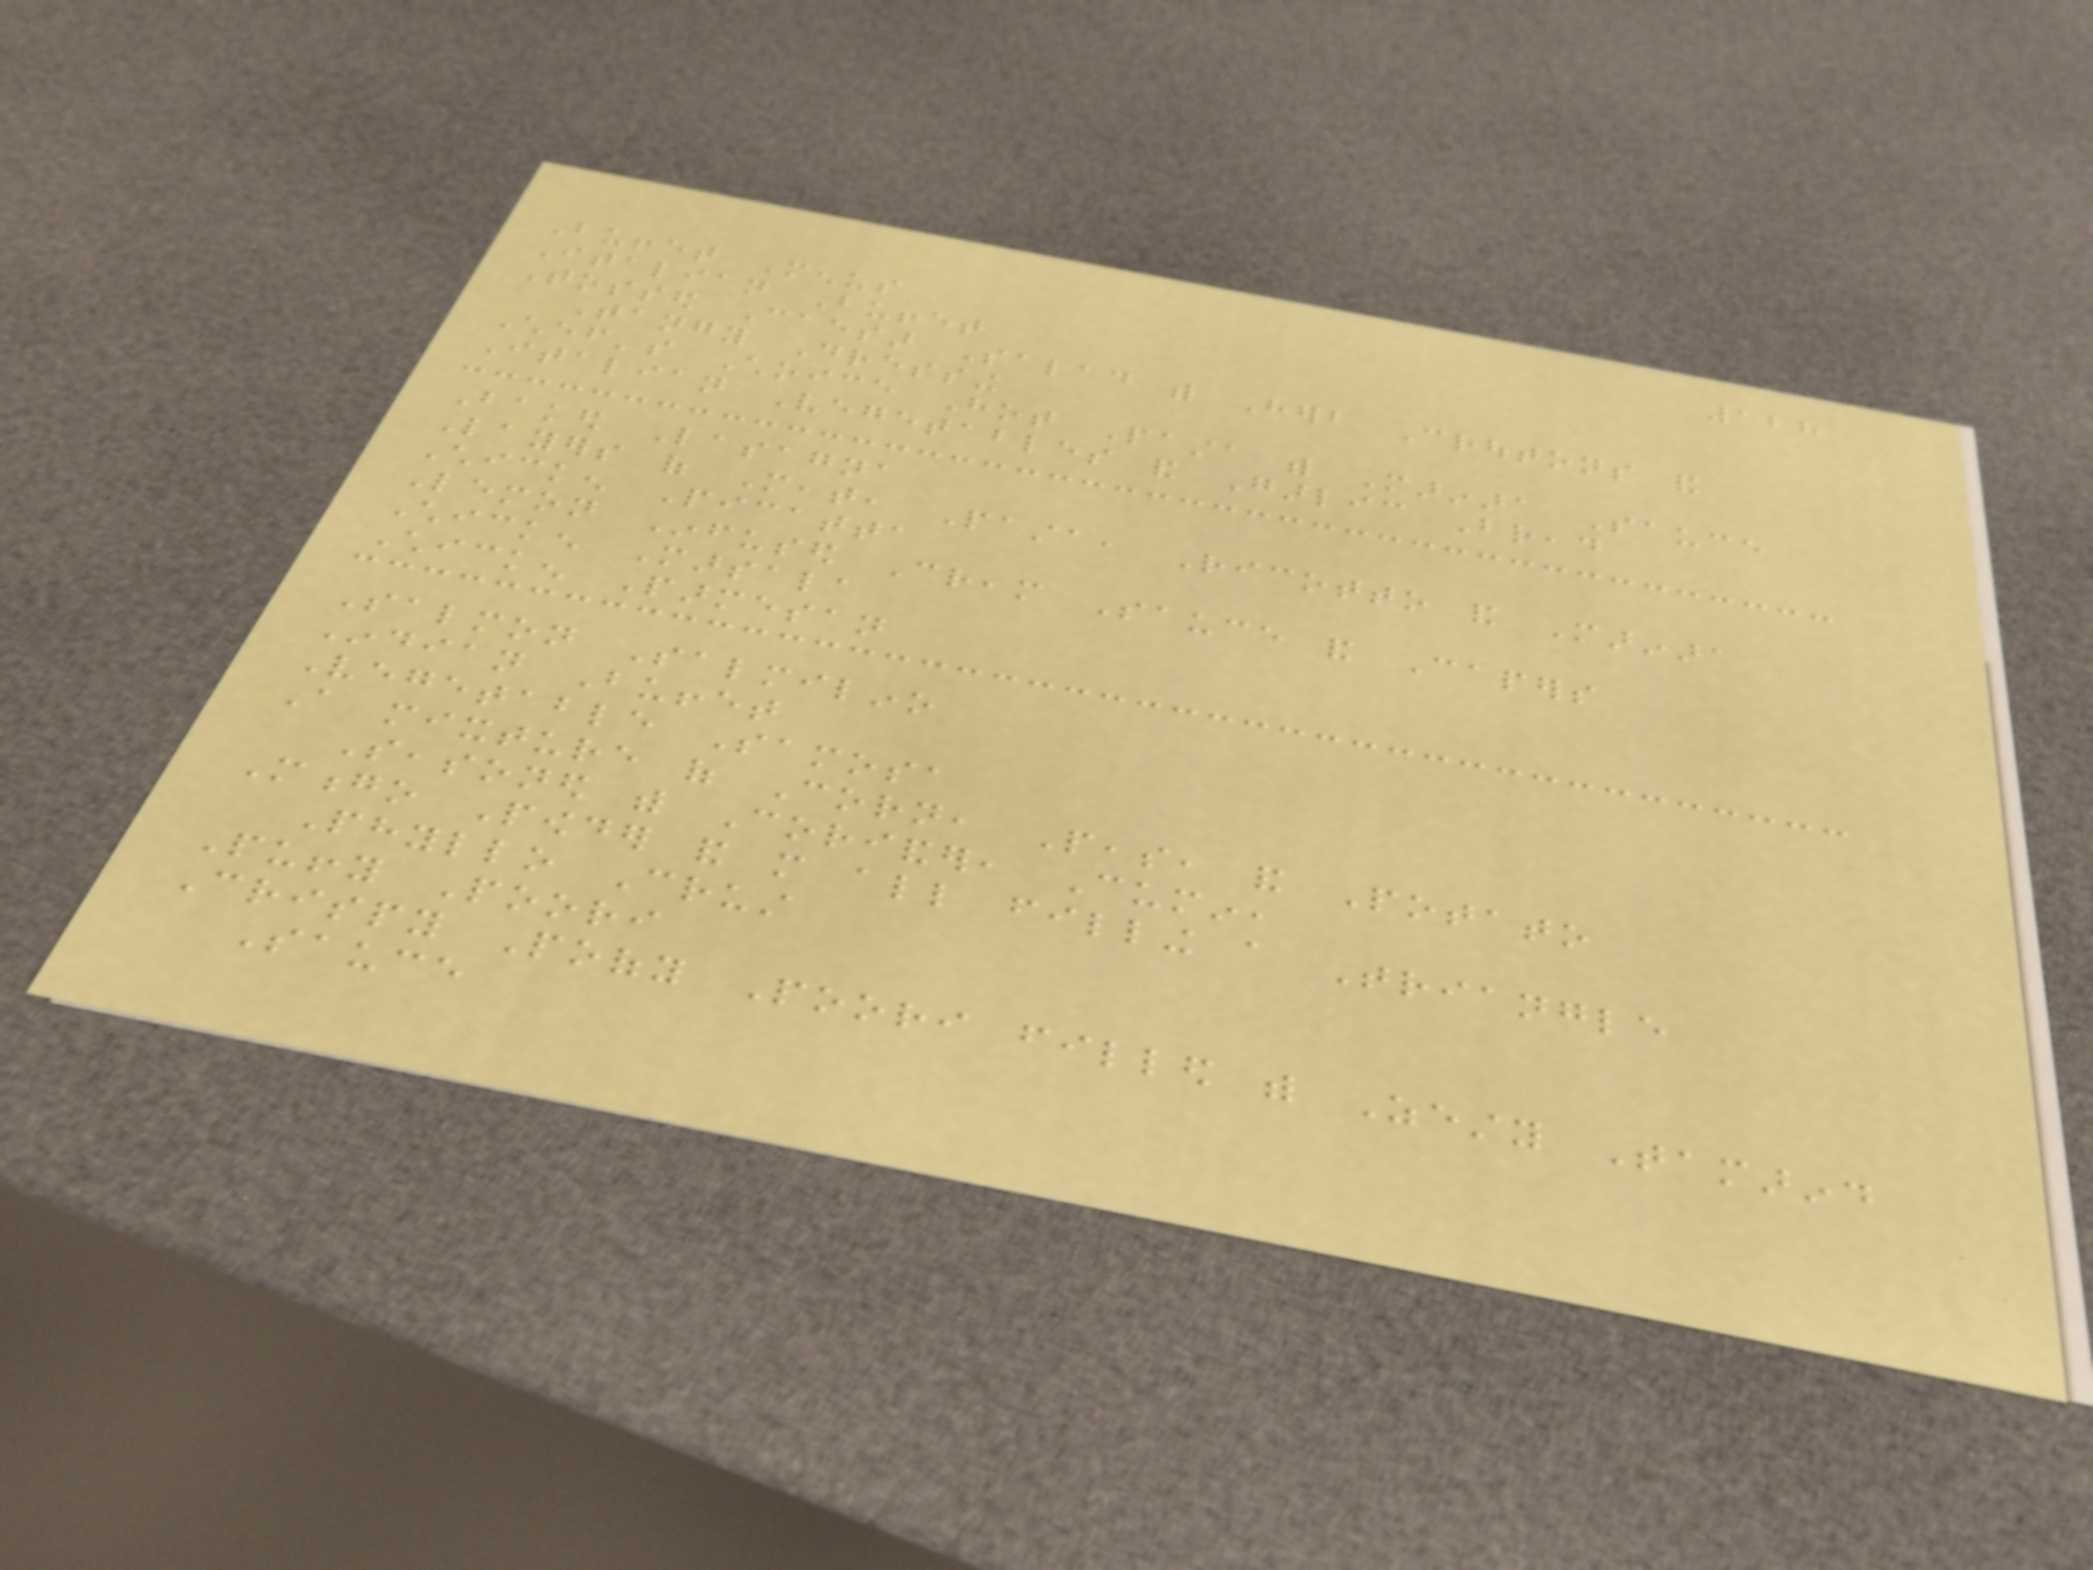128
Buffet Menus
Italian Buffet
Tossed Caesar Salad with Herb Croutons and
Tangy Dressing
Chef's Choice Hot Pasta with Marinara Sauce
Italian Vegetables and Garlic Bread
Baked Lasagna
Layers of Meat, Pasta, Ricotto and Marinara
Chicken Picatta
Lemon Infused Cream Sauce and Capers
Chicken Marsala
Chicken Parmesan
Salmon Salmilino
Indian Buffet
Vegetable Samosa
A mixture of Corn, Peas, and Potato
Seasoned with Coriander, Cumin,
Mongo Powder and more all filling a Triangle
Phyllo Crust
Puffy Poori
Crispy Poofy Poori filled with Zesty Tamarind
Sauce
